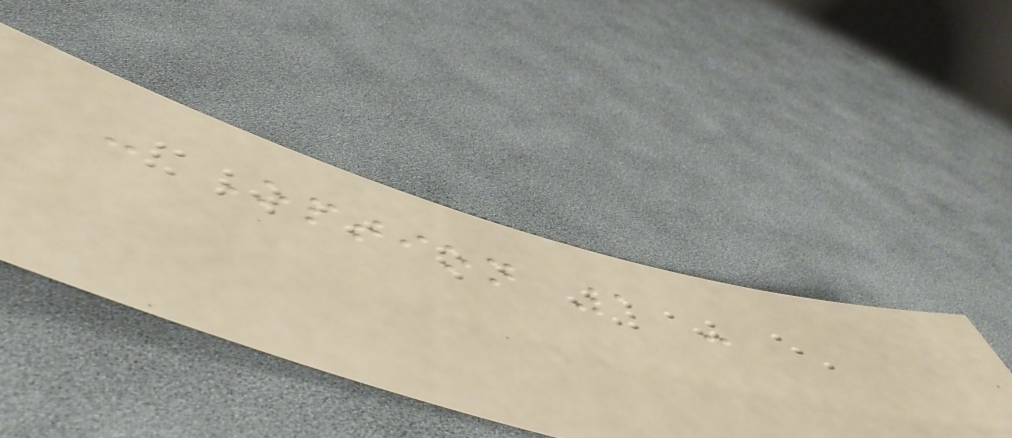- Option 1 -
